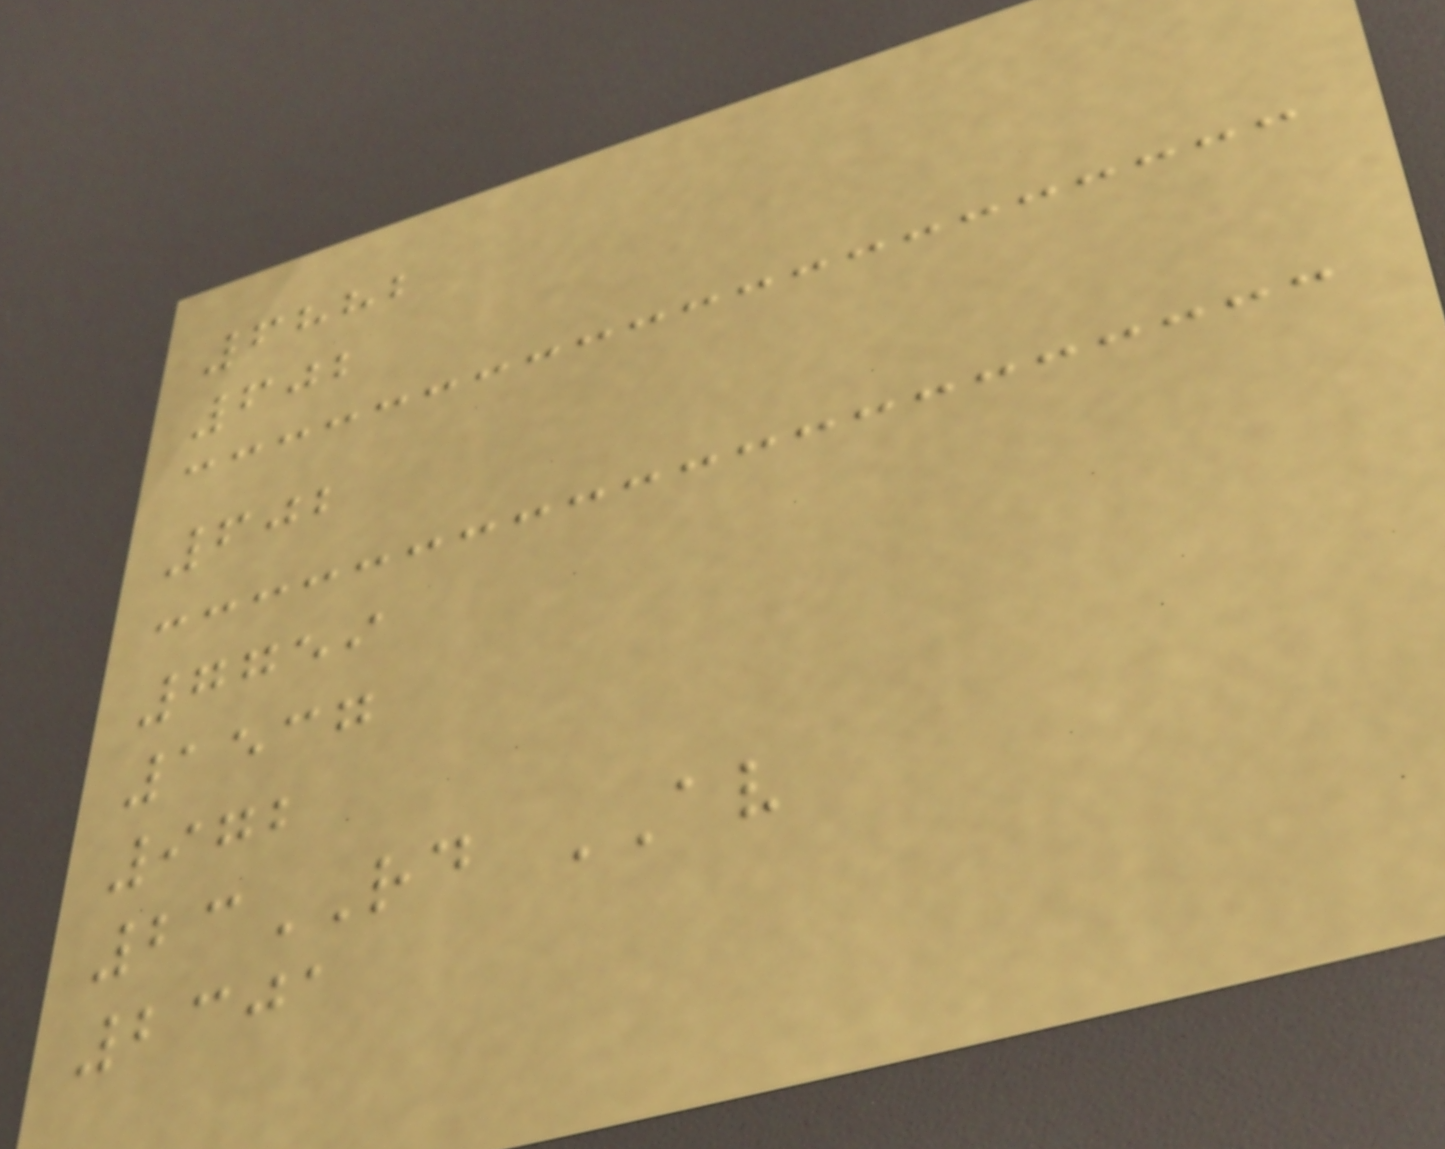6882
602
602
7759
1537
972
23RD AV
2301
